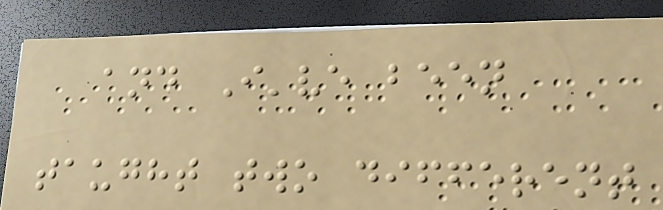and I've been
taught two different
